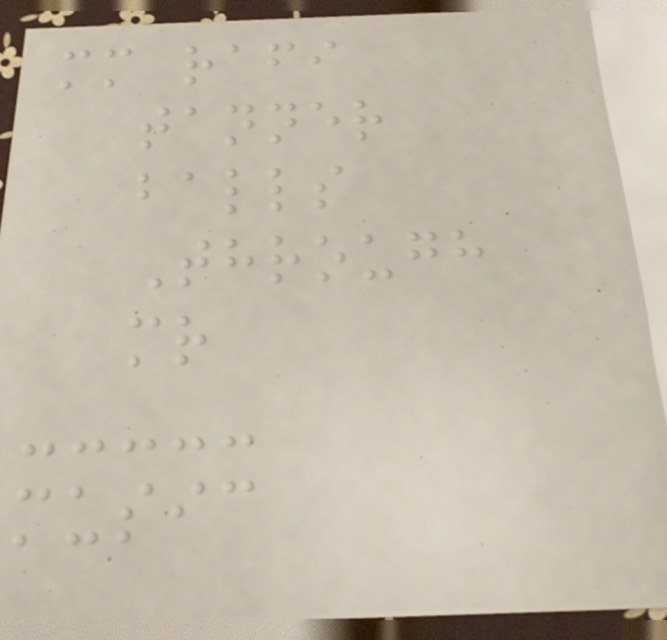mm rafi
tanner
balls
Through
mr
music
